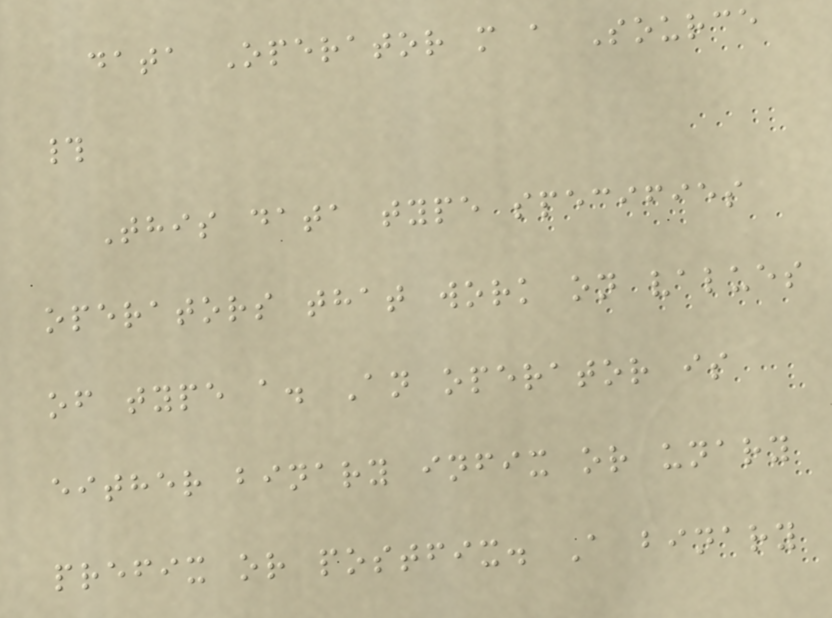data Operator m a Source
#
This data type specifies
operators that work on values
of type a. An operator is
either binary infix or unary
prefix or postfix. A binary
